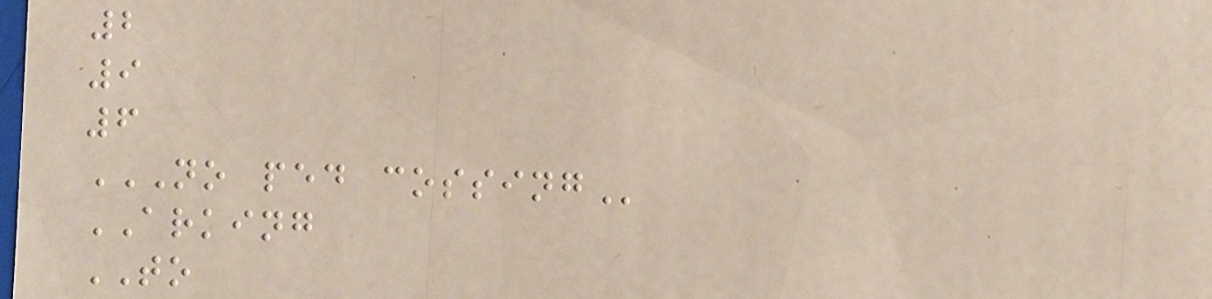2
9
6
NO PED COSSING
ARKING
TO
